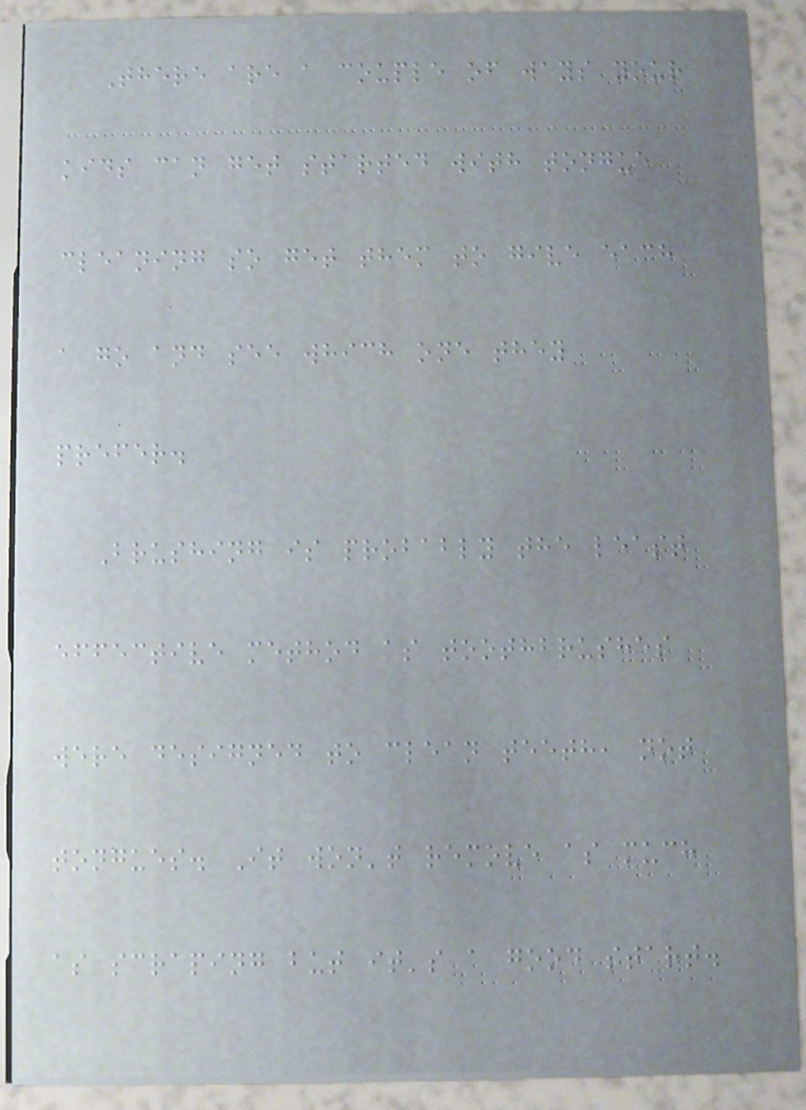There are a couple of ways your
kids can get started with tongue
cleaning so get them to give each
a go and see which one they
prefer.
Brushing is probably the least
effective method as toothbrushes
were designed to clean teeth, not
tongues. It won't remove as much
as scraping but it's a good start.
